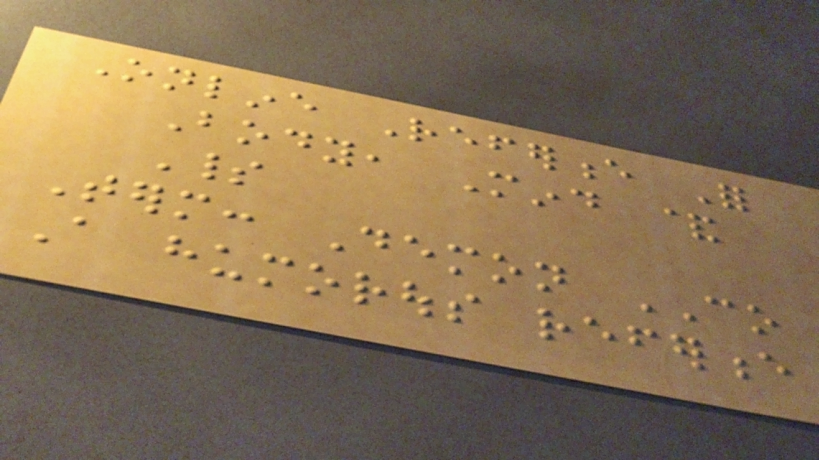Online Reference For
Body, Mind &
Spirit
Term: Demon CO
A humorous reference
